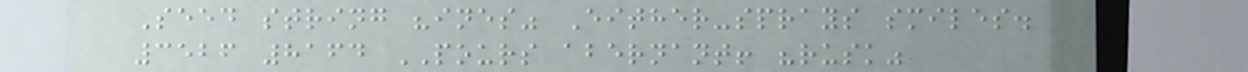Seed string "ines" Either-sprays smiles.
3526 8164 POURS abernant! "rusk"
